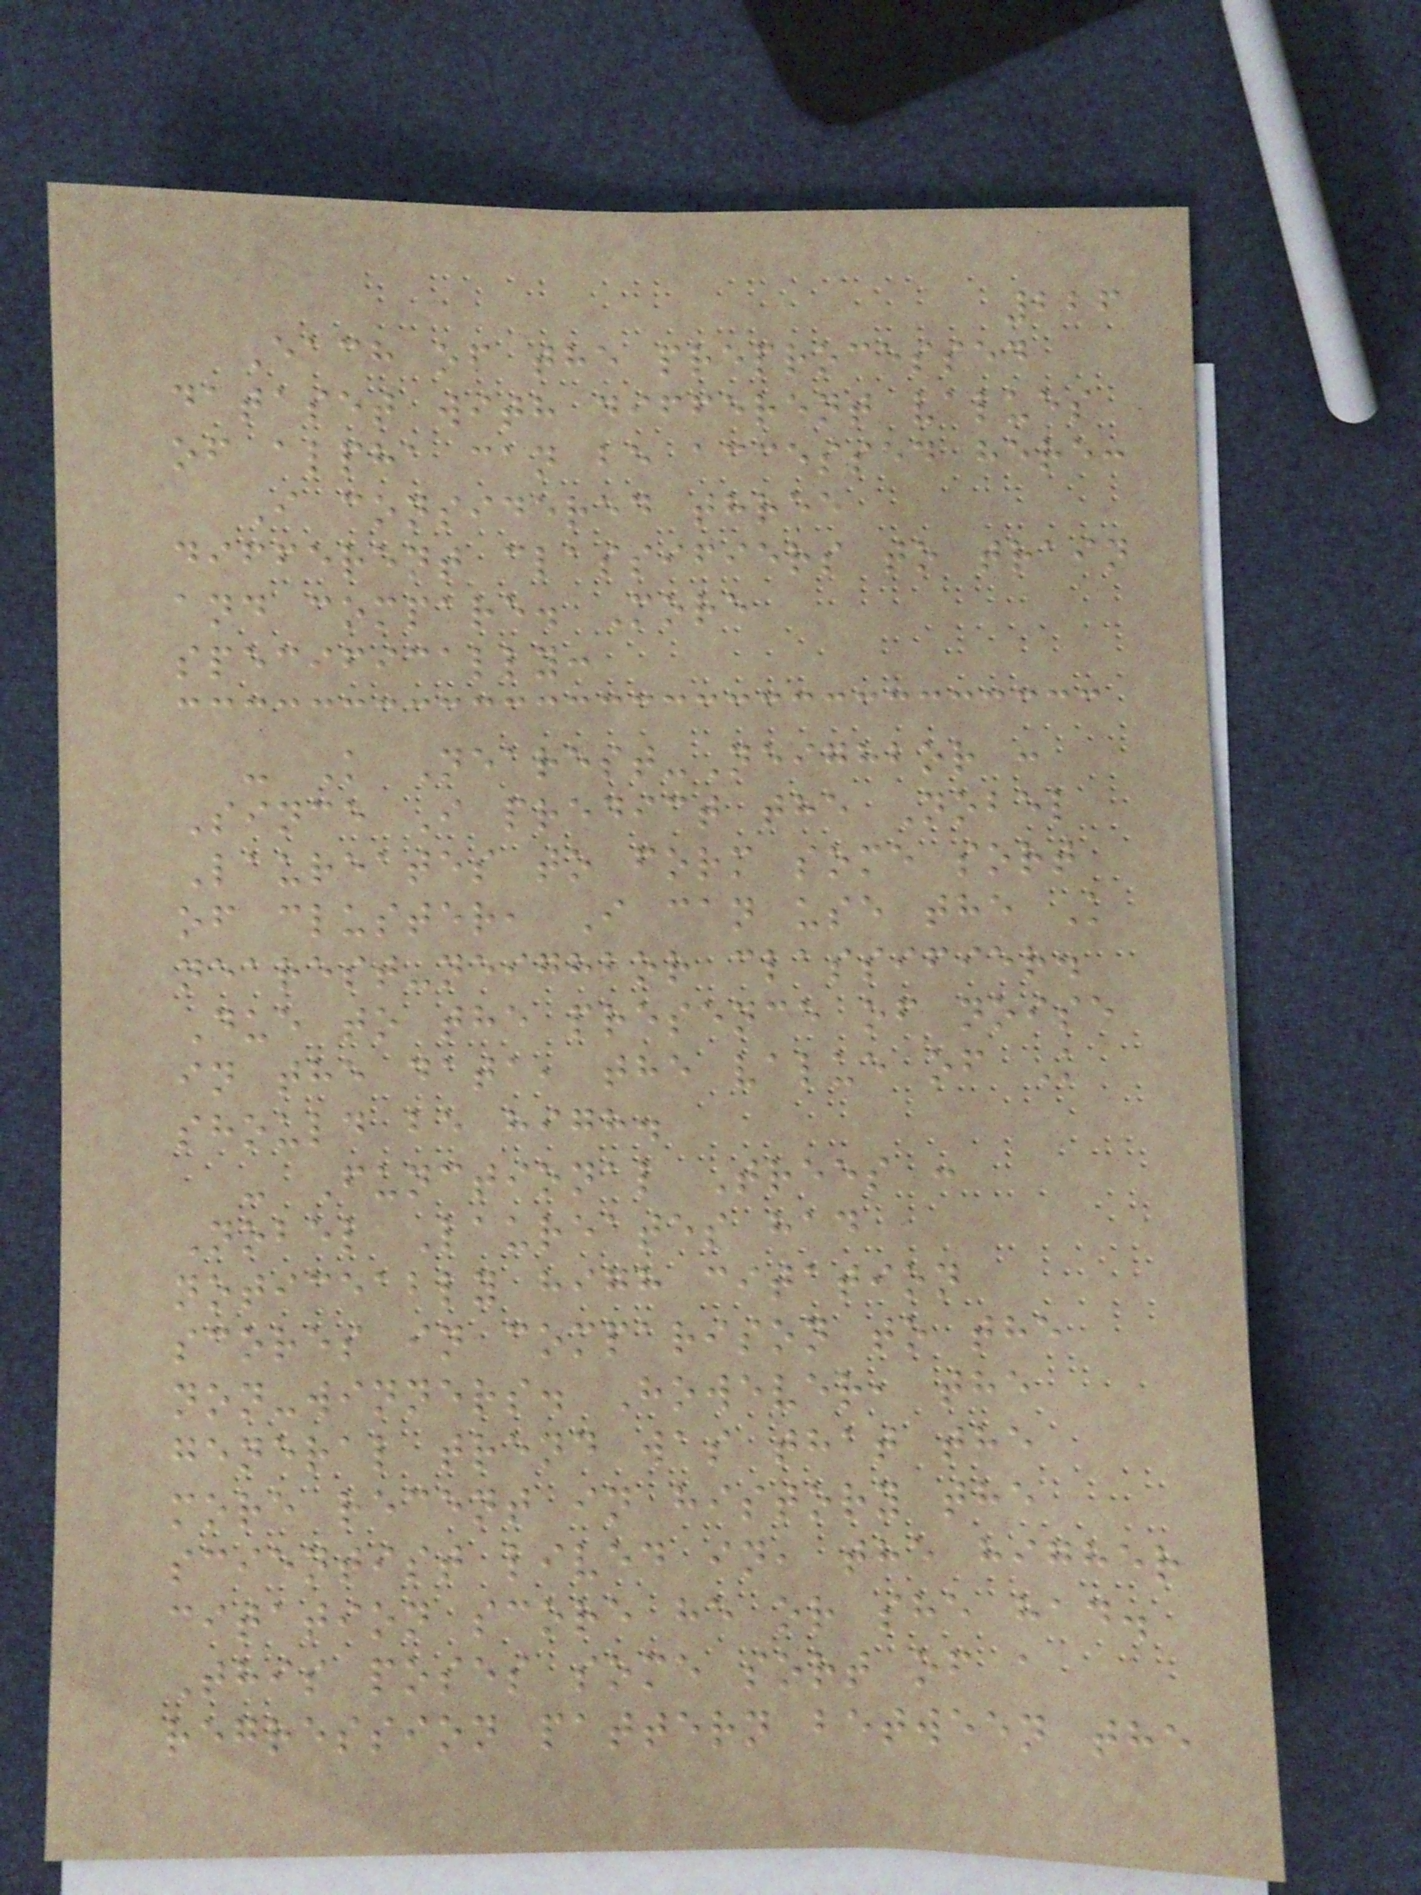226
Each of the preprocessed
dataset with different values
of alpha can be accessed here:
I considered three
different classifiers to train
and compare. More
specifically:
- K Nearest-Neighbor :
Since I predict the Nobel
Laureates to form some sort
of cluster, I can use the K
nearest-neighbor classifier.
Due to the presence of noise
in the data, the value of K
should be high.
- Functional Trees :
Nobel Laureates had
noticeably high citation
scores in comparison to the
non-winners. However, the
general trend was that the
more recent in history the
scientist lived in, the higher
citation score he or she had.
This poses some sort of a
regression pattern between the
